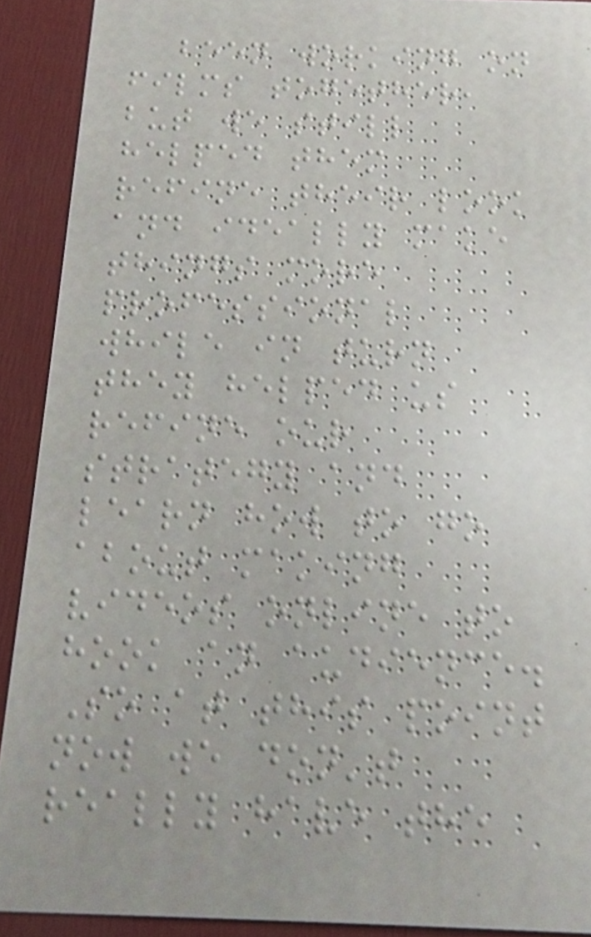been working on
films together,
but we still
helped them
refine their look
and ideally make
things more
professional
while in turn
they helped us
refine our
strategy and
learn how to go
about making
videos online to
hook an audience.
So at this point
now we don't
really have the
